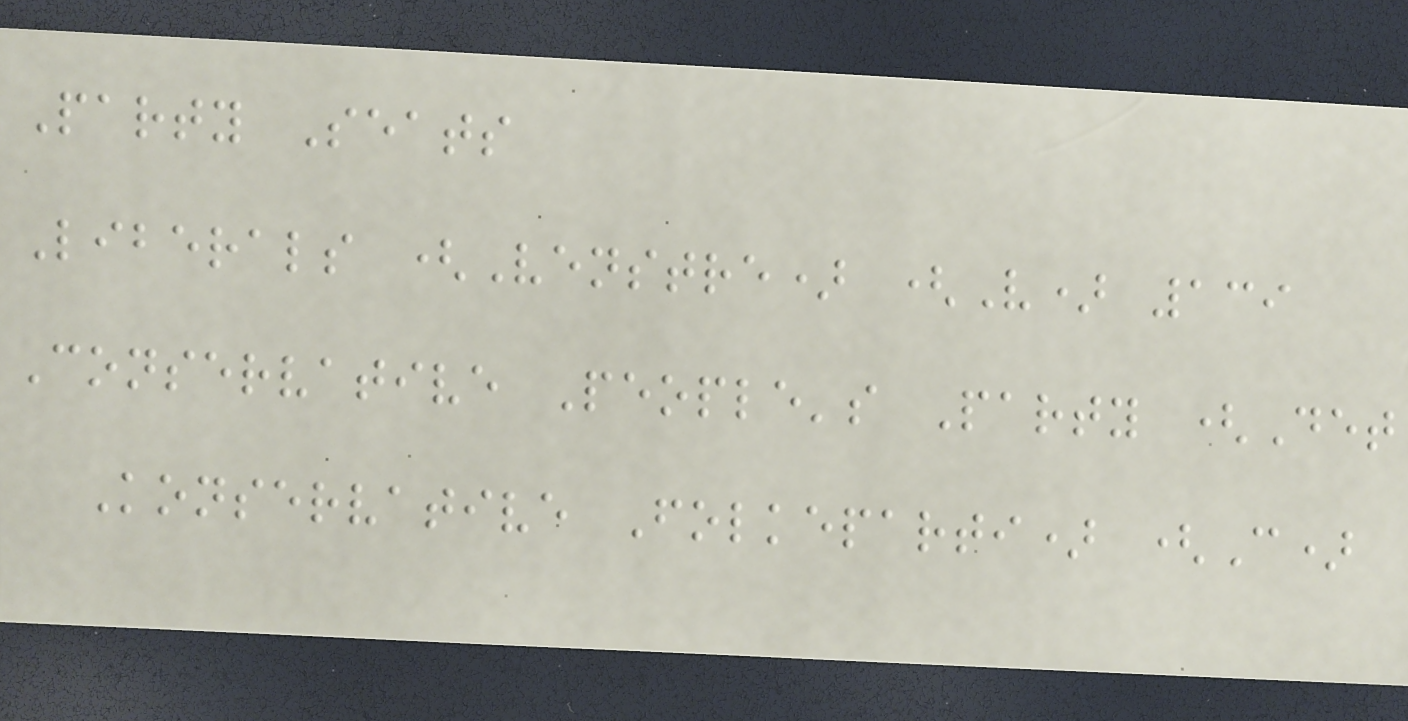Party Seats
Liberals (Venstre) (V) 139
Conservative People's Party (Det
Konservative Folkeparti) (C)
